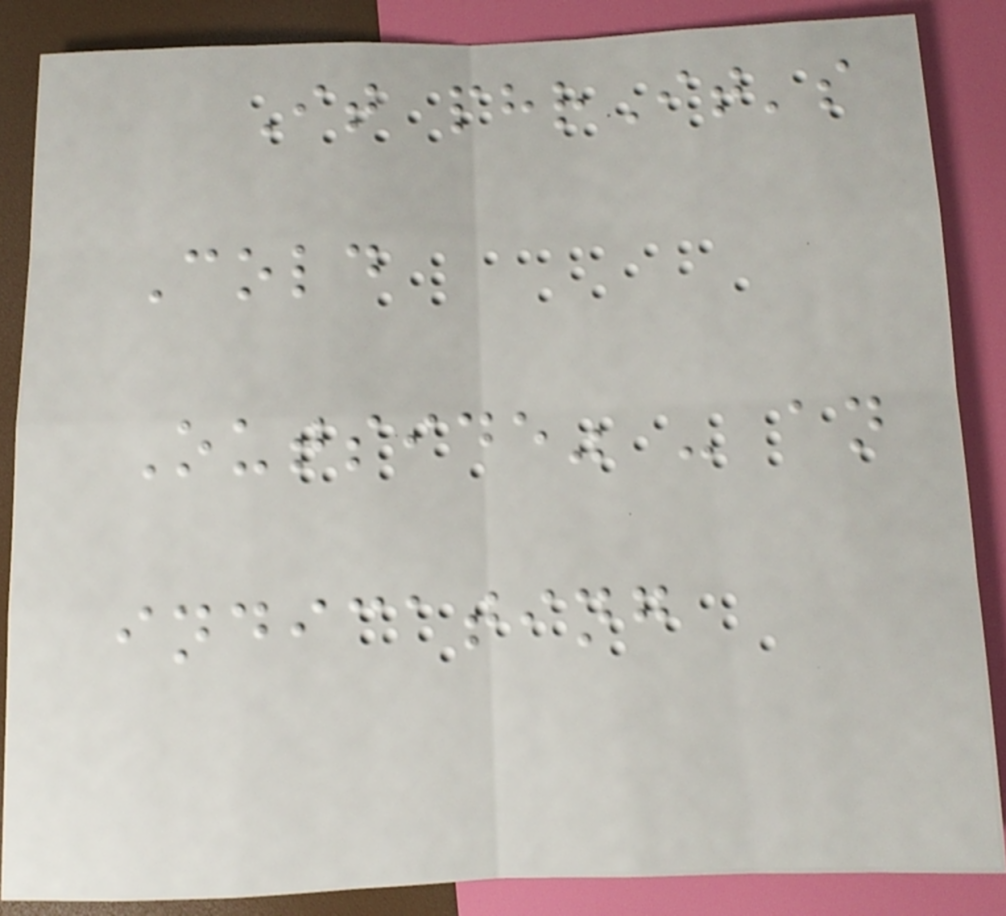It phrIt's
Cold
Outside" - an
indicating
